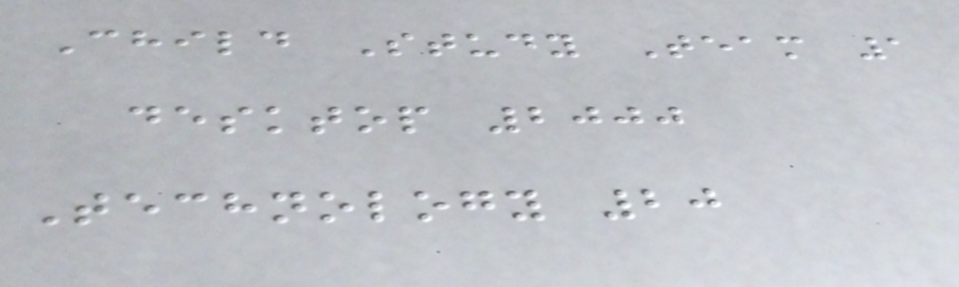Child Study Team 1
desktop 2000
Technology 20
